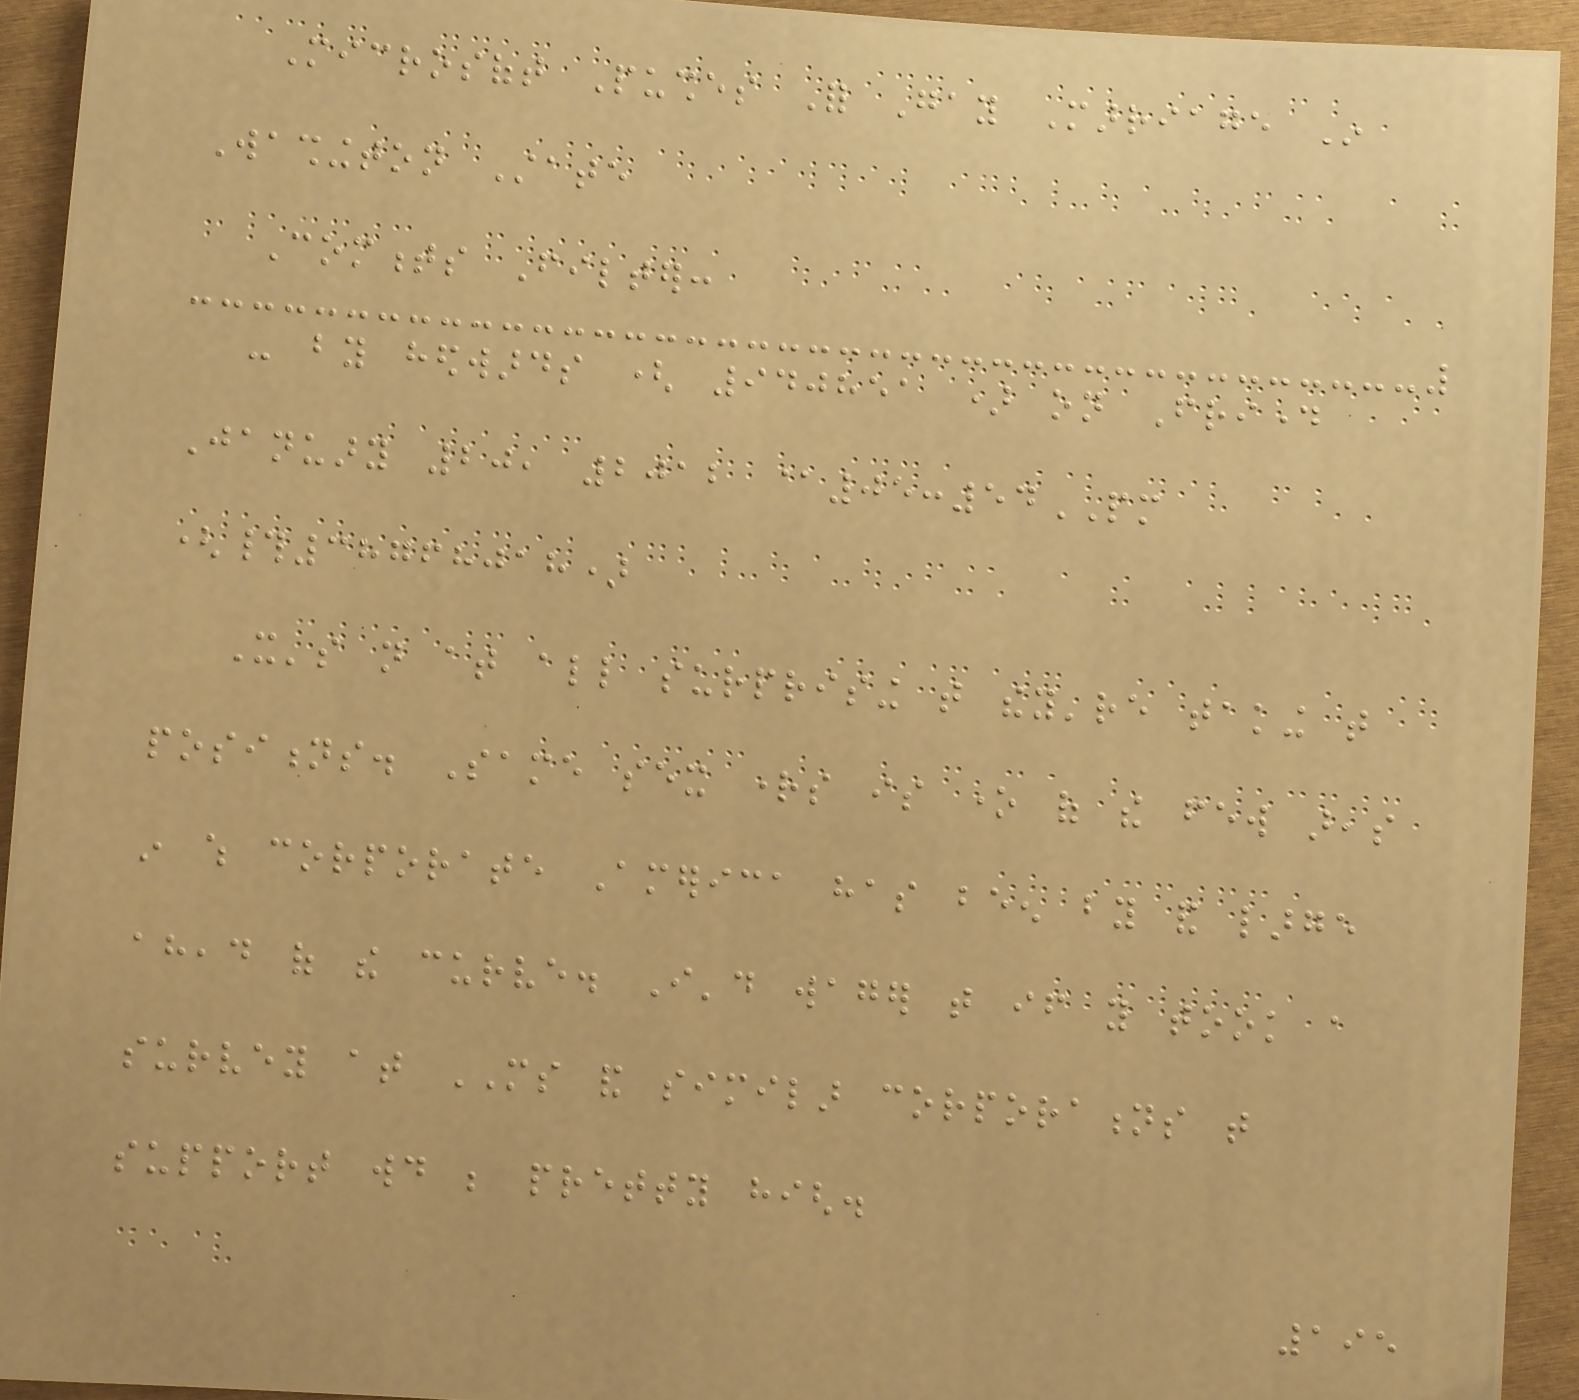Microsoft Pushes For Gay Marriage In
Washington State
Comments Filter:
- by hedwards ( 940851 ) on Friday
January 20, 2012 @05:54PM
(#38768018)
It's not at all surprising that they're taking that
positions. Same sex rights is one of the few areas
in which corporate America has been by and large
ahead of the curve. I'd wager that if you took a
survey at MS and similar corporations that
support would be pretty high.
195
